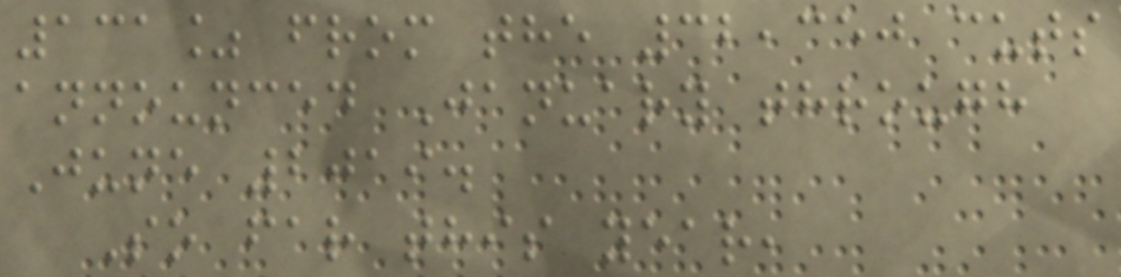131% from the 32,350 cuts
announced January through
June 2019.
So far this year,
